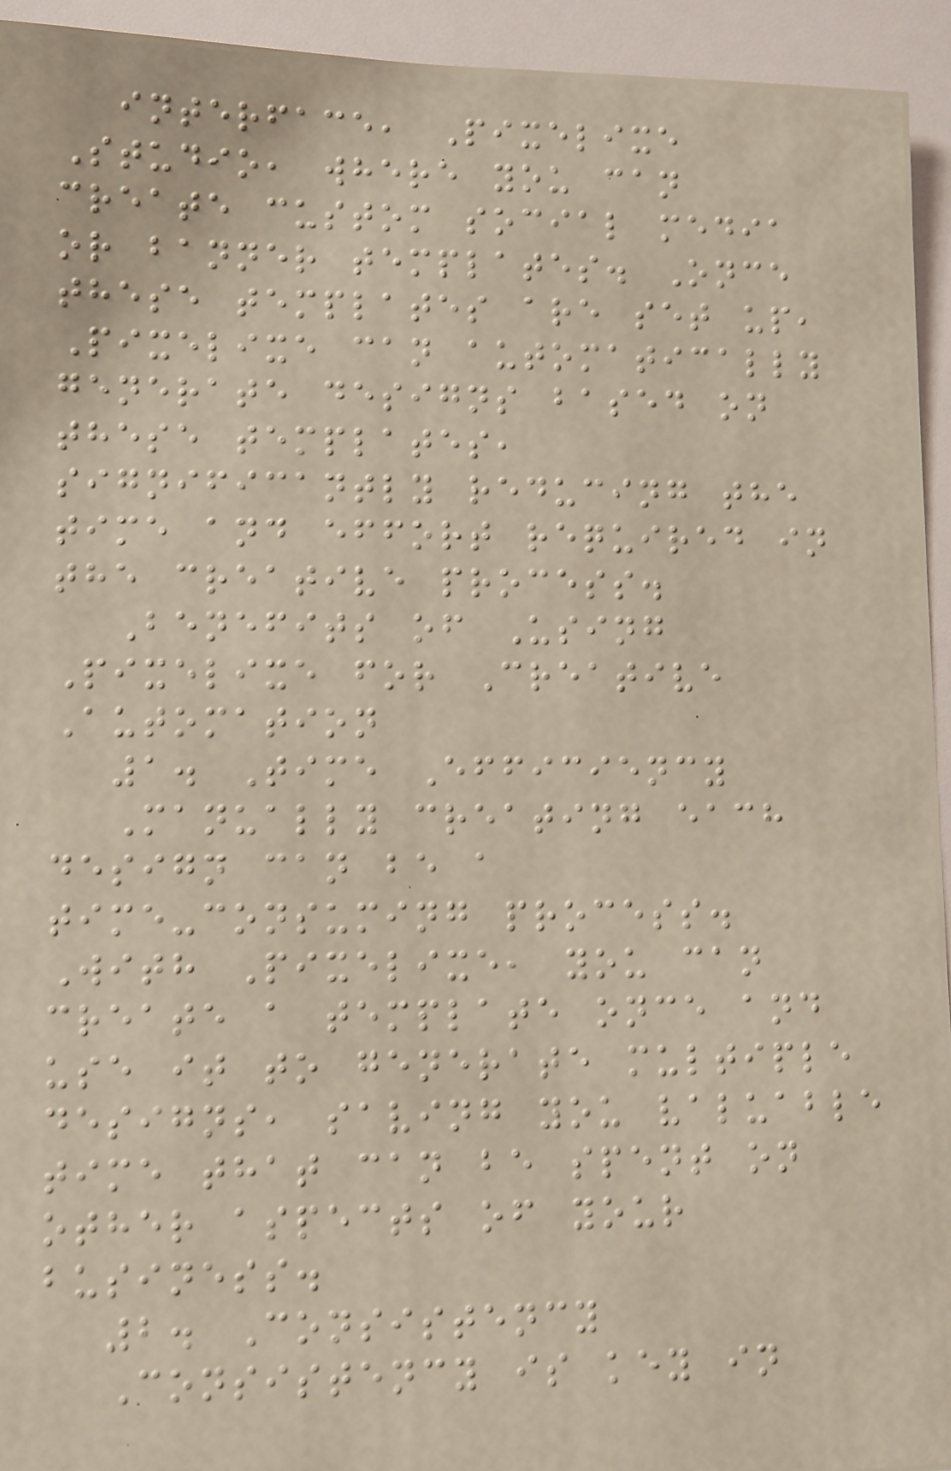interface, Pixelixe
Studio, where you can
create custom social media
or banner templates. Once
these templates are set up,
Pixelixe can automatically
generate designs based on
these templates,
significantly reducing the
time and effort required in
the creative process.
Benefits of Using
Pixelixe for Creative
Automation
1. Time Efficiency
Manually creating each
design can be a
time-consuming process.
With Pixelixe, you can
create a template once and
use it to generate multiple
designs, saving you valuable
time that can be spent on
other aspects of your
business.
2. Consistency
Consistency is key in
